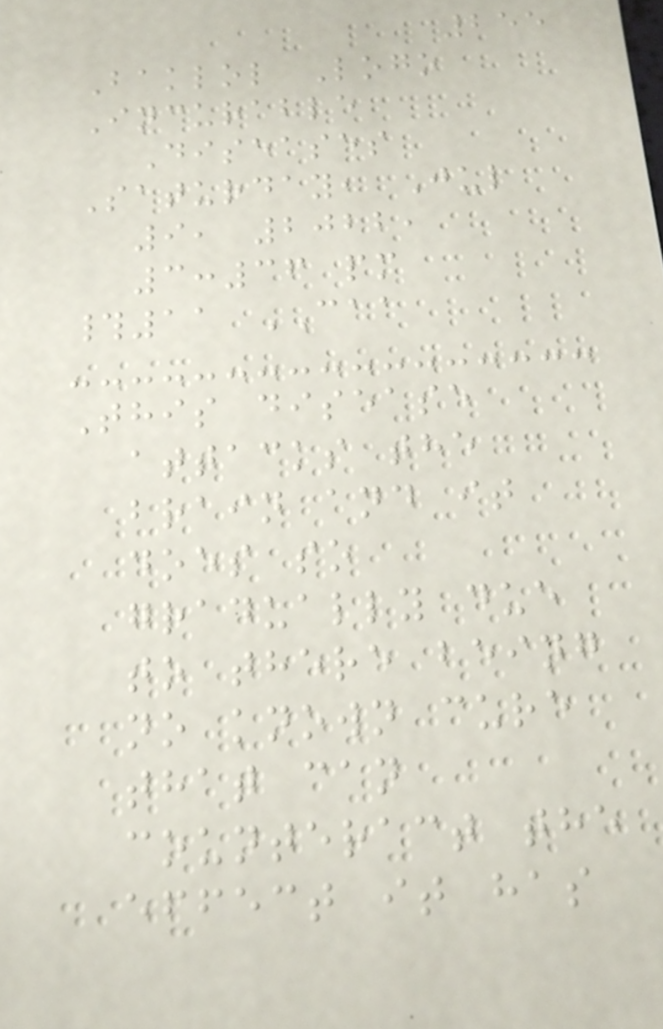255
Baklol Logo
Incurable
Diseases
Saturday, Jul
9, 2022,
3:36 pm
#11 CAA
This disease
attacks the
brain and it
does so
gradually due
to there being
no known cure
that can
counteract the
effect it has
